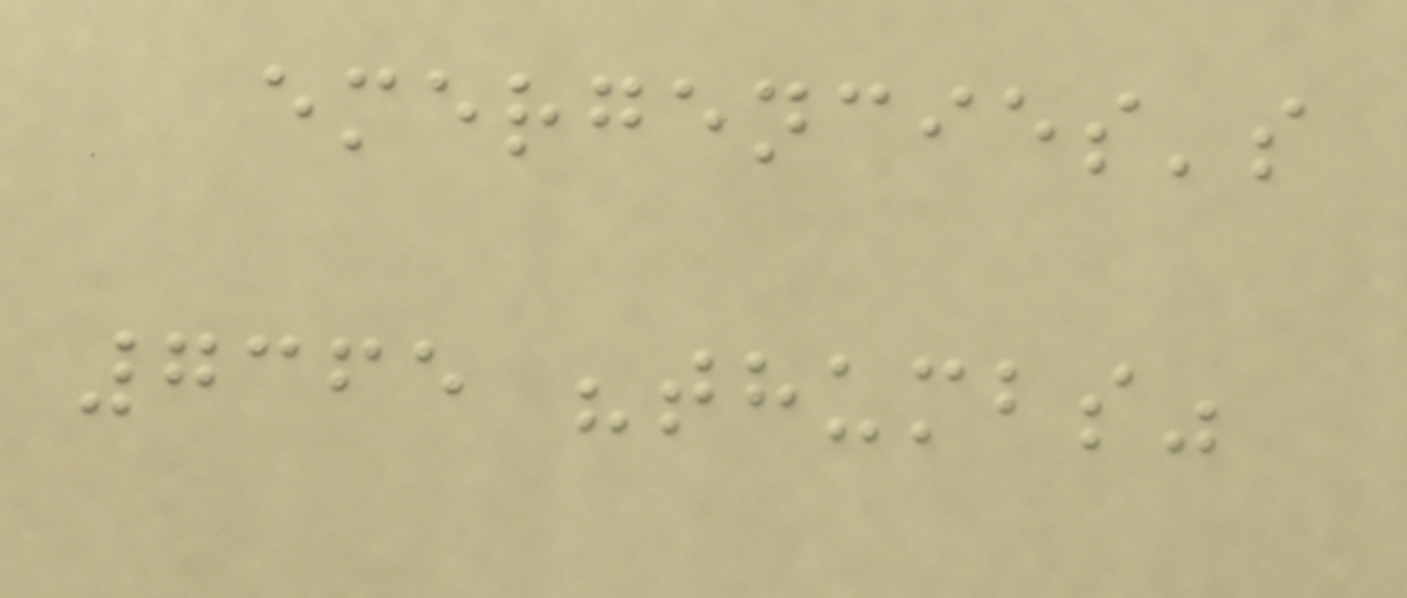emergencies's
7365 "thumbs"
